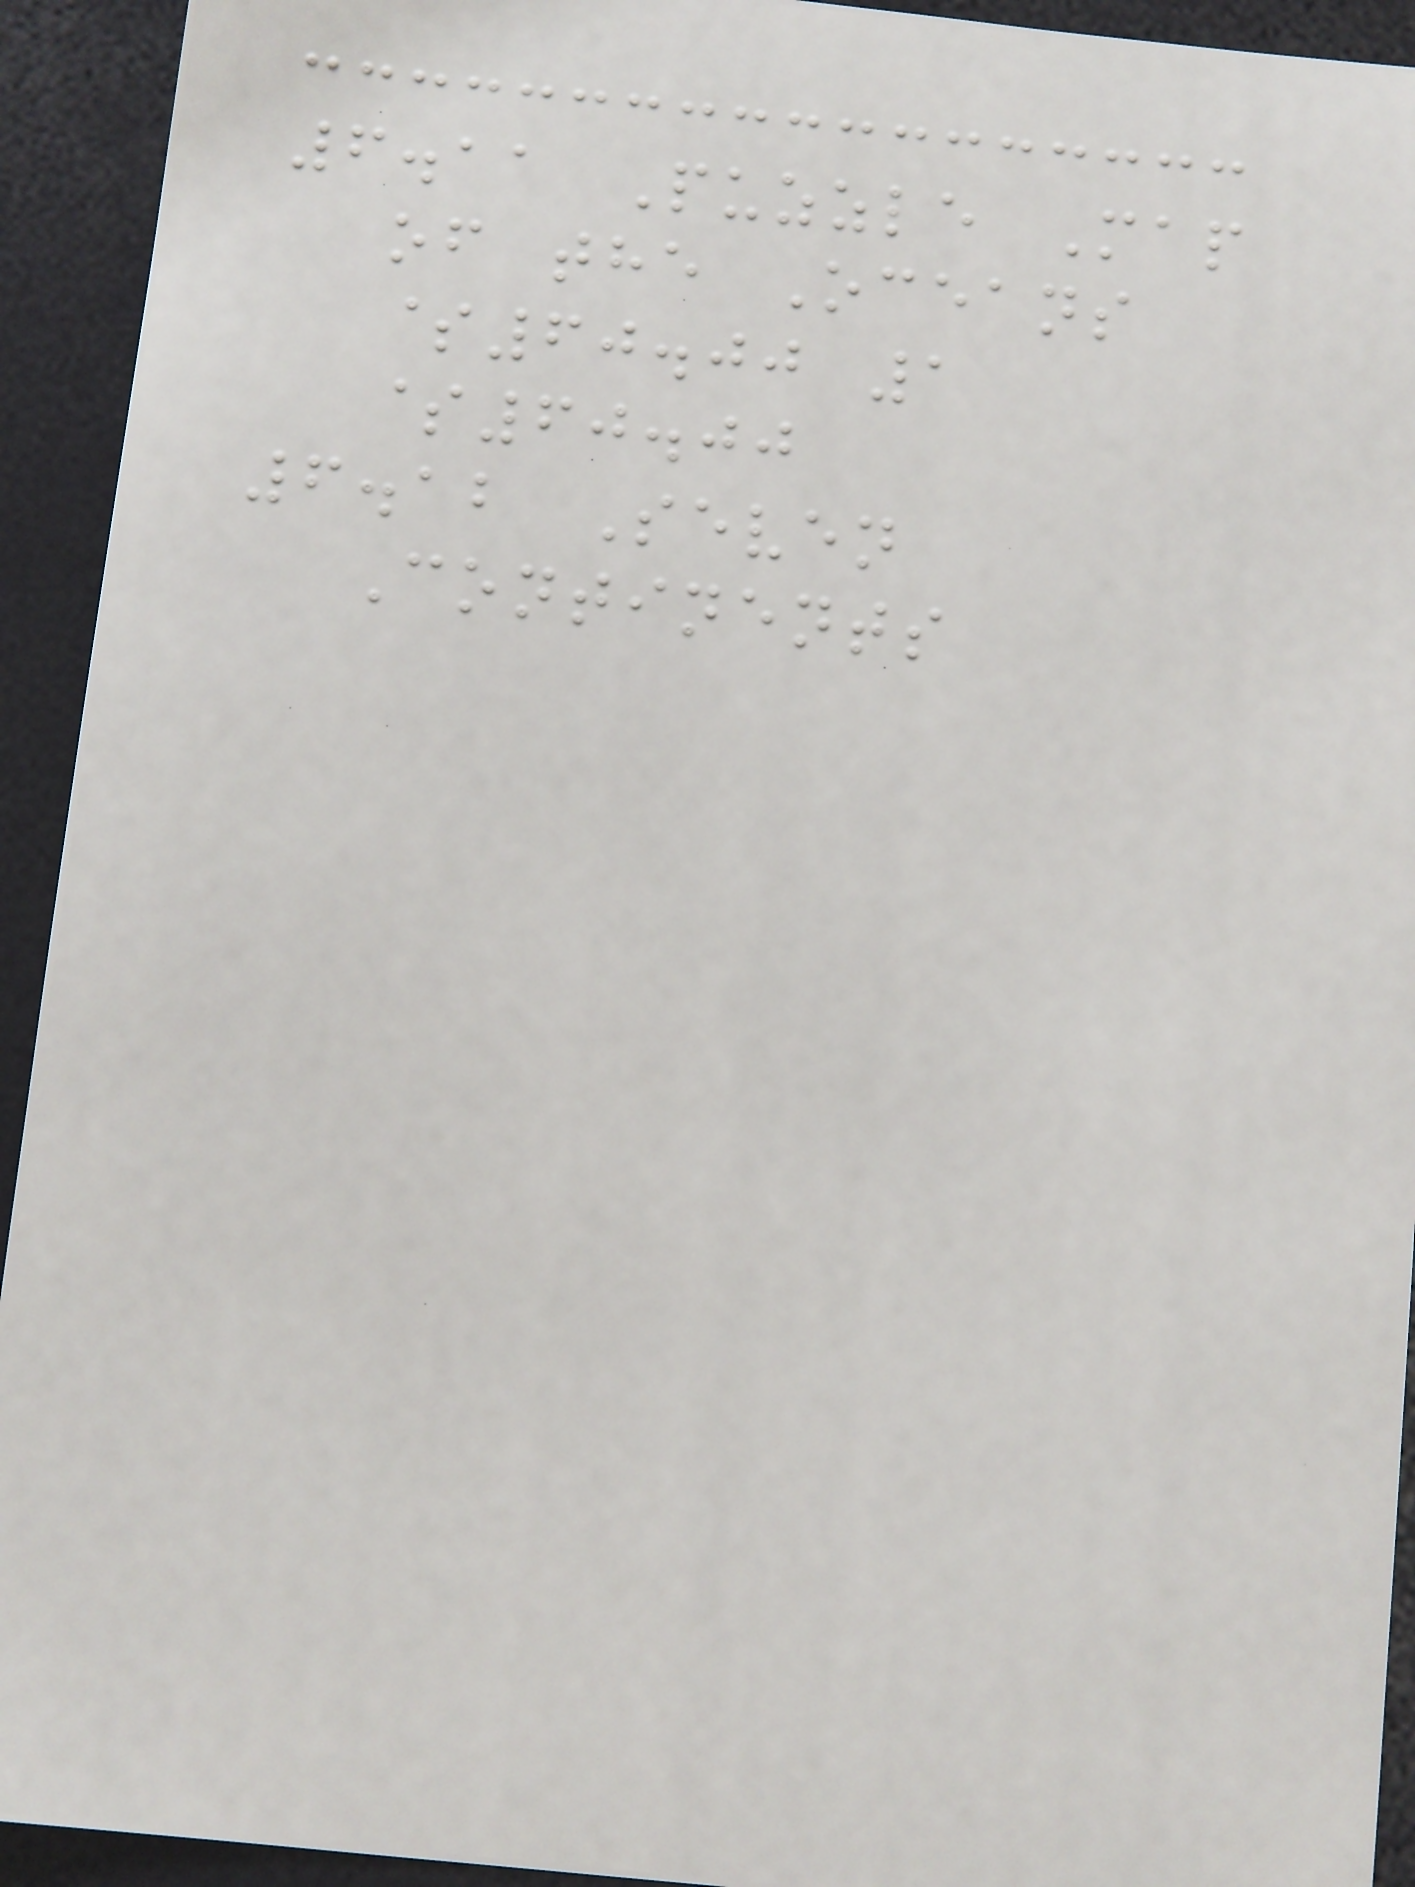6.11 Puzzle Map
of the Oceans
$60.00 1
$60.00
6.12 Seven
Continents
